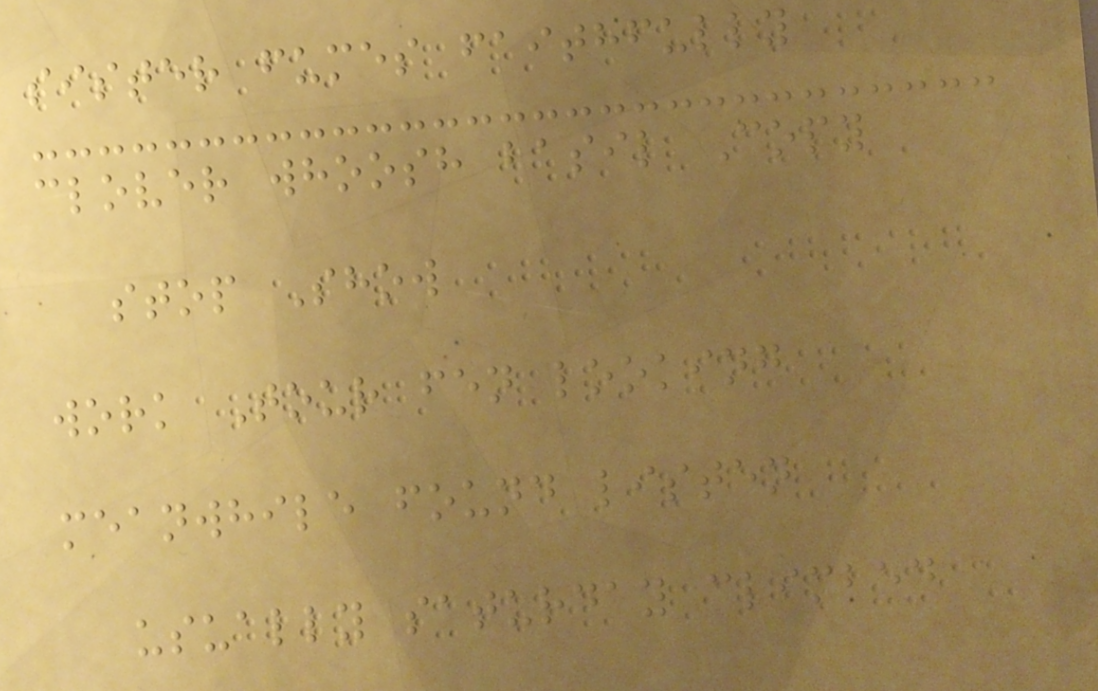sister fumes faithfully
clover whoosh basil Copy
stop Show
work Tour fen looking
meanwhile found listen
usually saturday climbed
